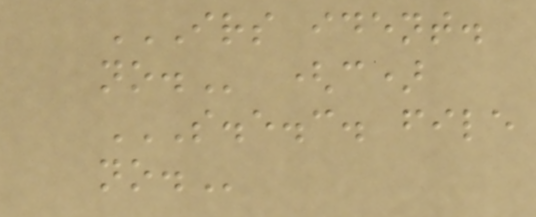IRS IDENT.
NO. (c)
S.E.C. FILE
NO.
